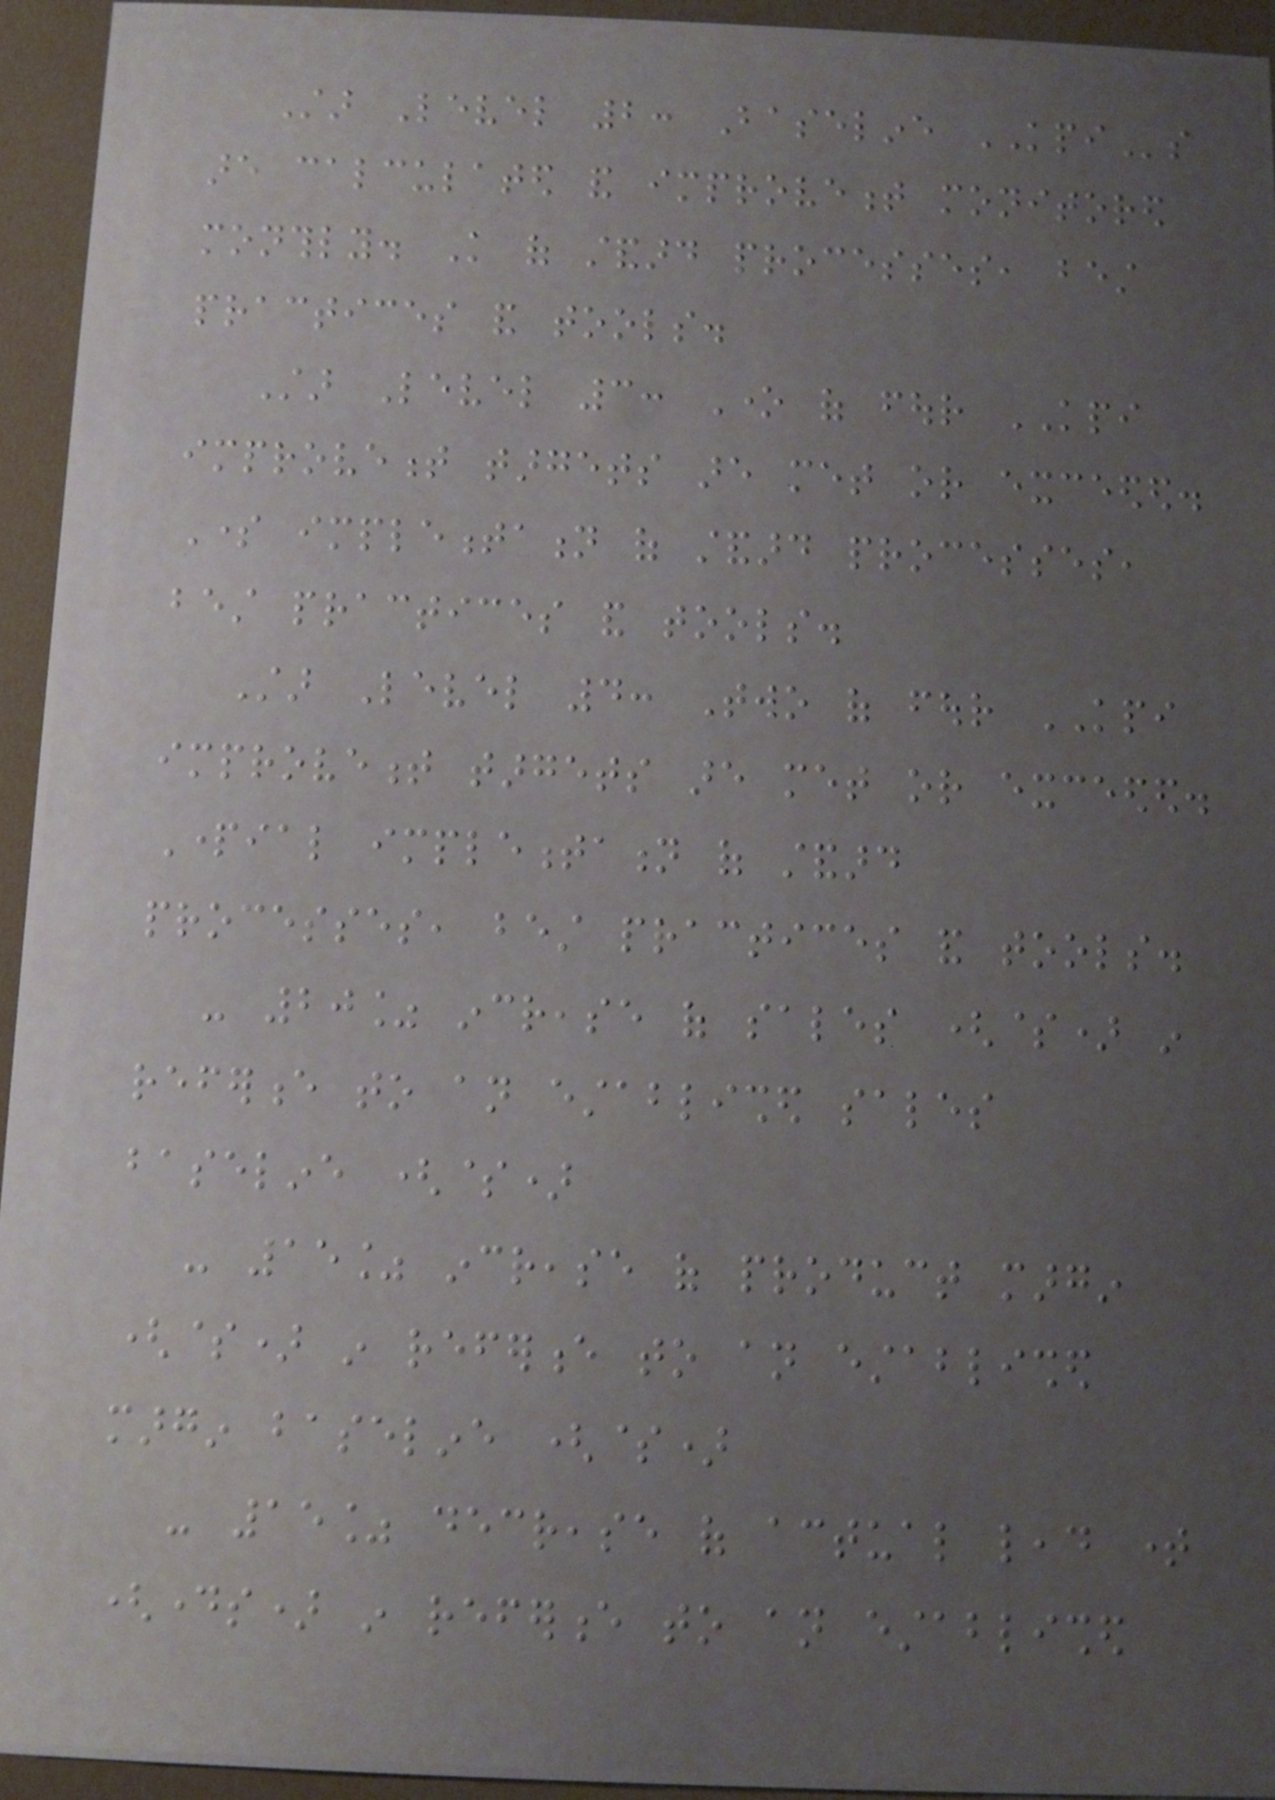Star Level 2: Baseline KPIs
are calculated and improvement monitored
monthly. Knowledge of standard processes, best
practices and tools.
Star Level 3: One of four KPI
improvement targets are met or exceeded.
Some implementation of standard processes,
best practices and tools.
Star Level 4: Two of four KPI
improvement targets are met or exceeded.
Partial implementation of standard
processes, best practices and tools.
- 20% increase of sales ($) in
reference to an established sales
baseline ($)
- 15% increase of product margin
($) in reference to an established
margin baseline ($)
- 15% decrease of actual lead time
(days) in reference to an established
